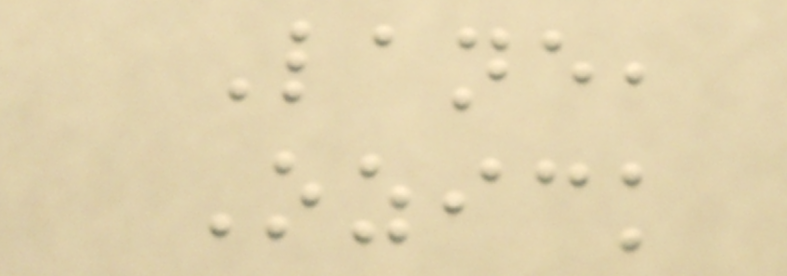Lane,
Ozick
